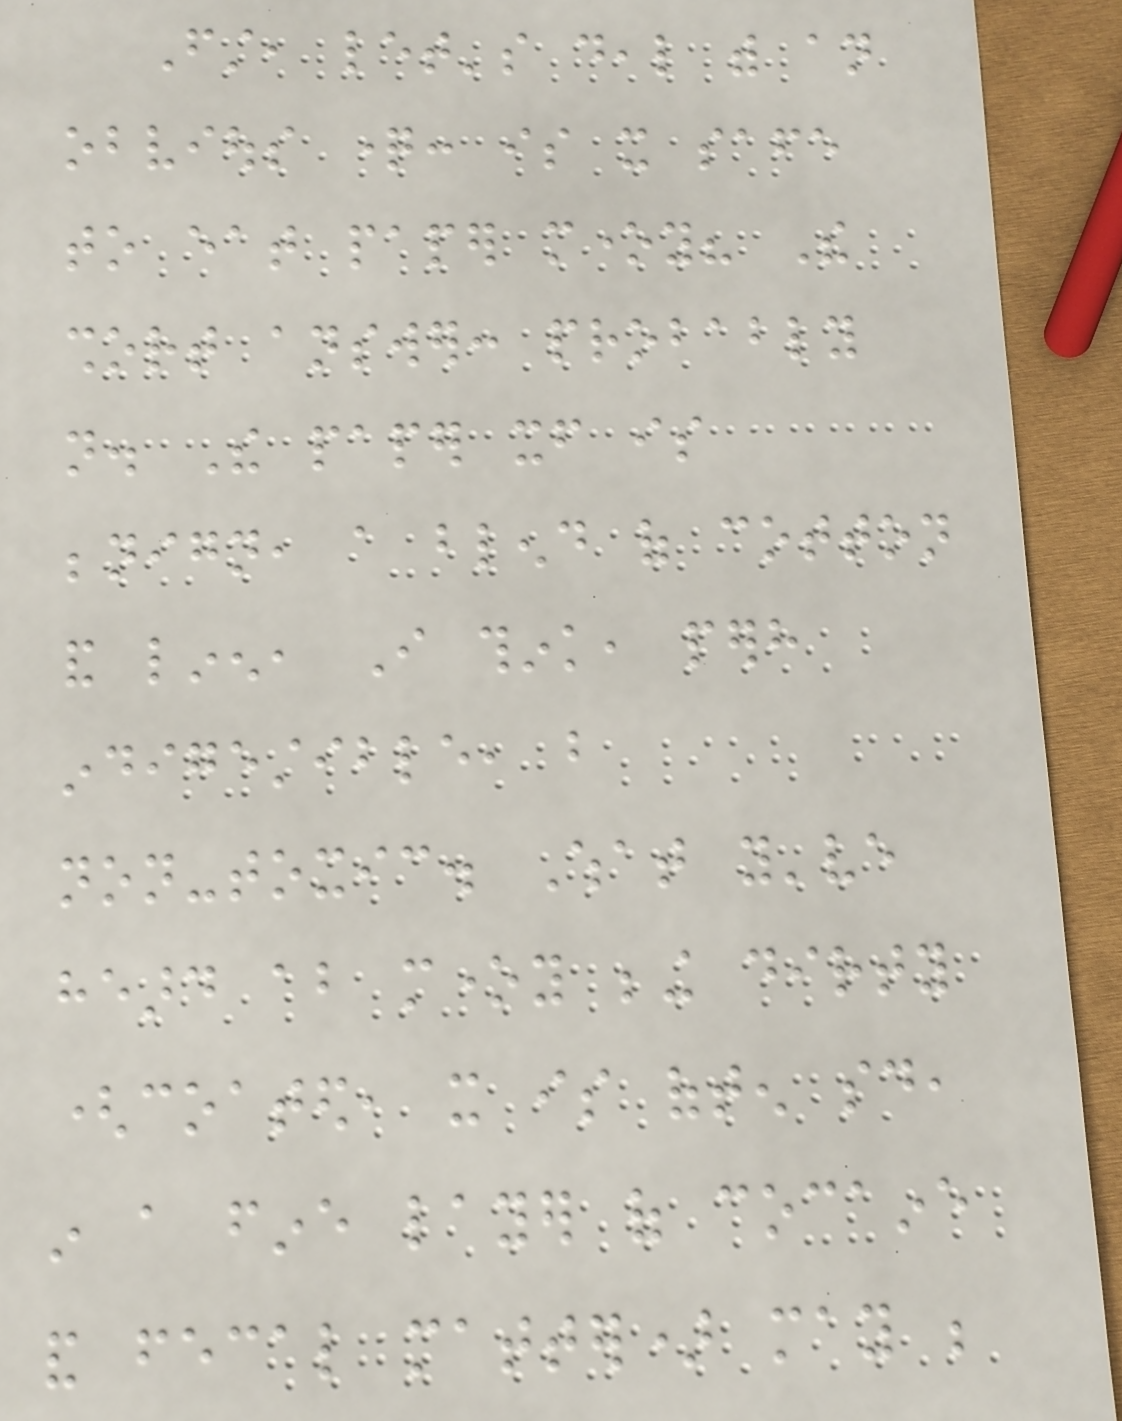First, let's deal with an
obvious question: is it safe
to eat paper money? The
short answer: probably
not. The paper itself is
benign, a blend of cotton
and linen, I think, perhaps
indigestible, but
non-toxic. What you've
heard about money being dirty
(coated, it is often said,
in a fine layer of cocaine
and fecal matter) may be
